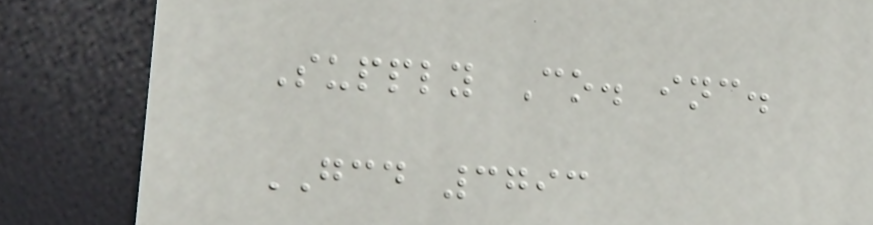Supply Co. inc.
GCD 3793
